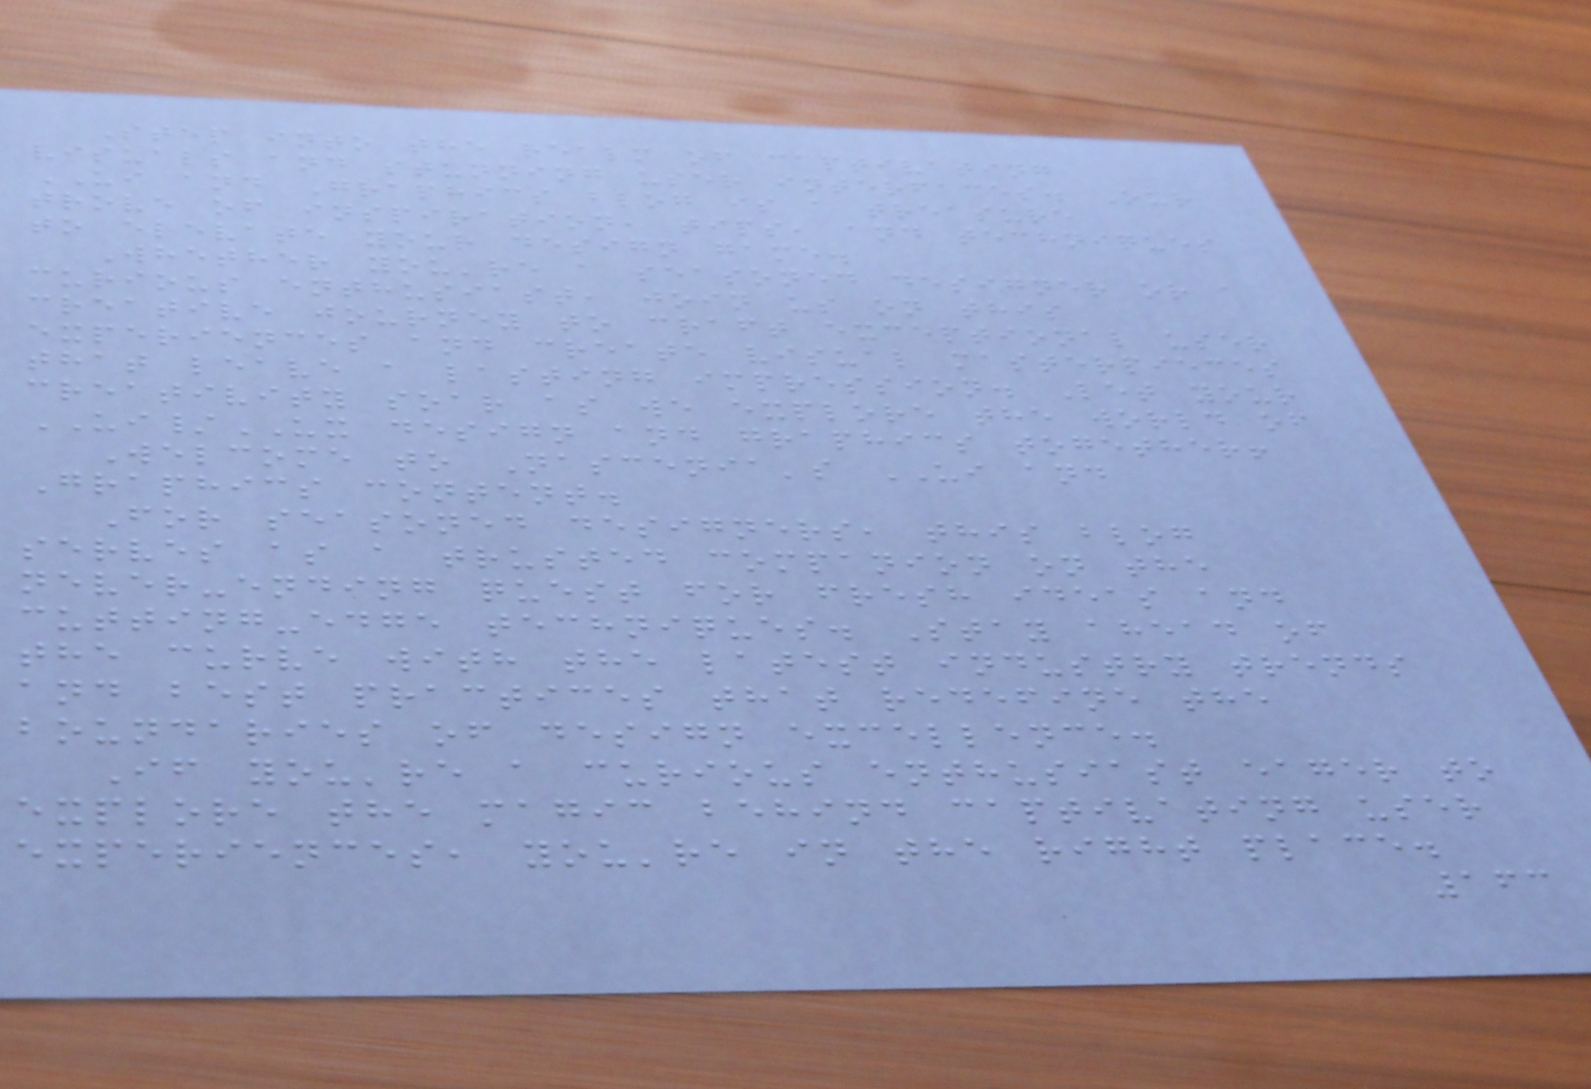Step into the realm of captivating
visuals and stunning user interfaces. Our
UI and Graphics blog is a treasure
trove of inspiration, tips, and techniques
to elevate your design game.
Whether you're a seasoned designer or a
curious enthusiast, join us on this
creative journey to craft exceptional user
experiences and create visual masterpieces
that leave a lasting impression. Let your
creativity soar as we explore the world of
UI/UX design and graphics together!
Welcome to Nascenia's UI and
Graphics content.
For seasoned designers, this blog
serves as a trusted companion on the
never-ending quest for fresh ideas and
cutting-edge techniques. Stay ahead of
the curve with the latest industry trends
and best practices that redefine the
boundaries of design excellence.
If you're a curious enthusiast eager to
explore the magic behind captivating user
experiences, you're in the right place.
163
